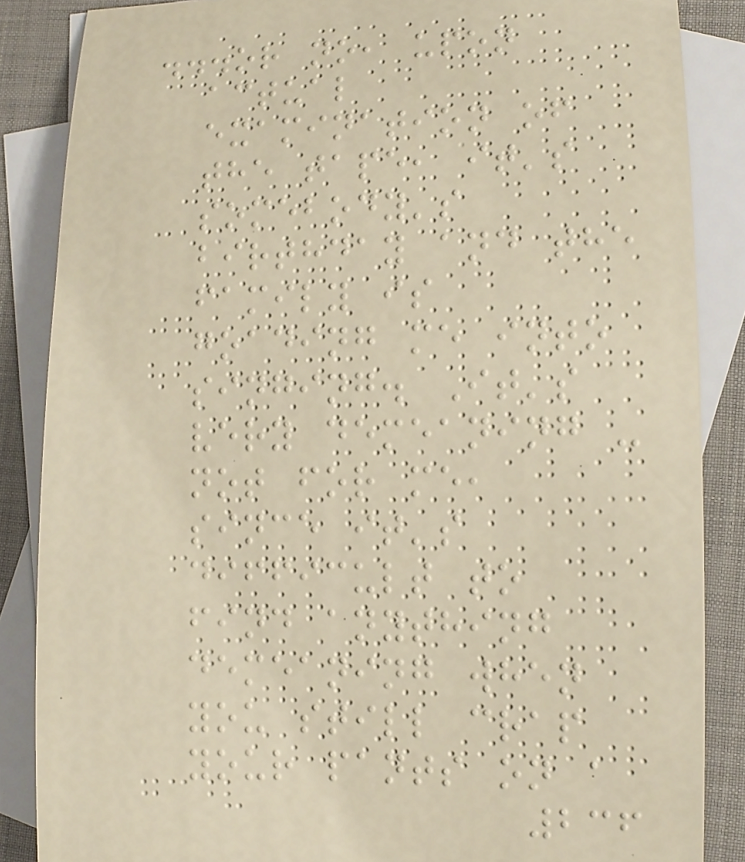...or no, upon
actual
examination of
the tape, it's
somebody's
birthday and the
family is
goading me into
singing. It's
very demeaning -
not for me,
since it's
difficult to
find anything
demeaning when
you still crap
your pants on a
236
